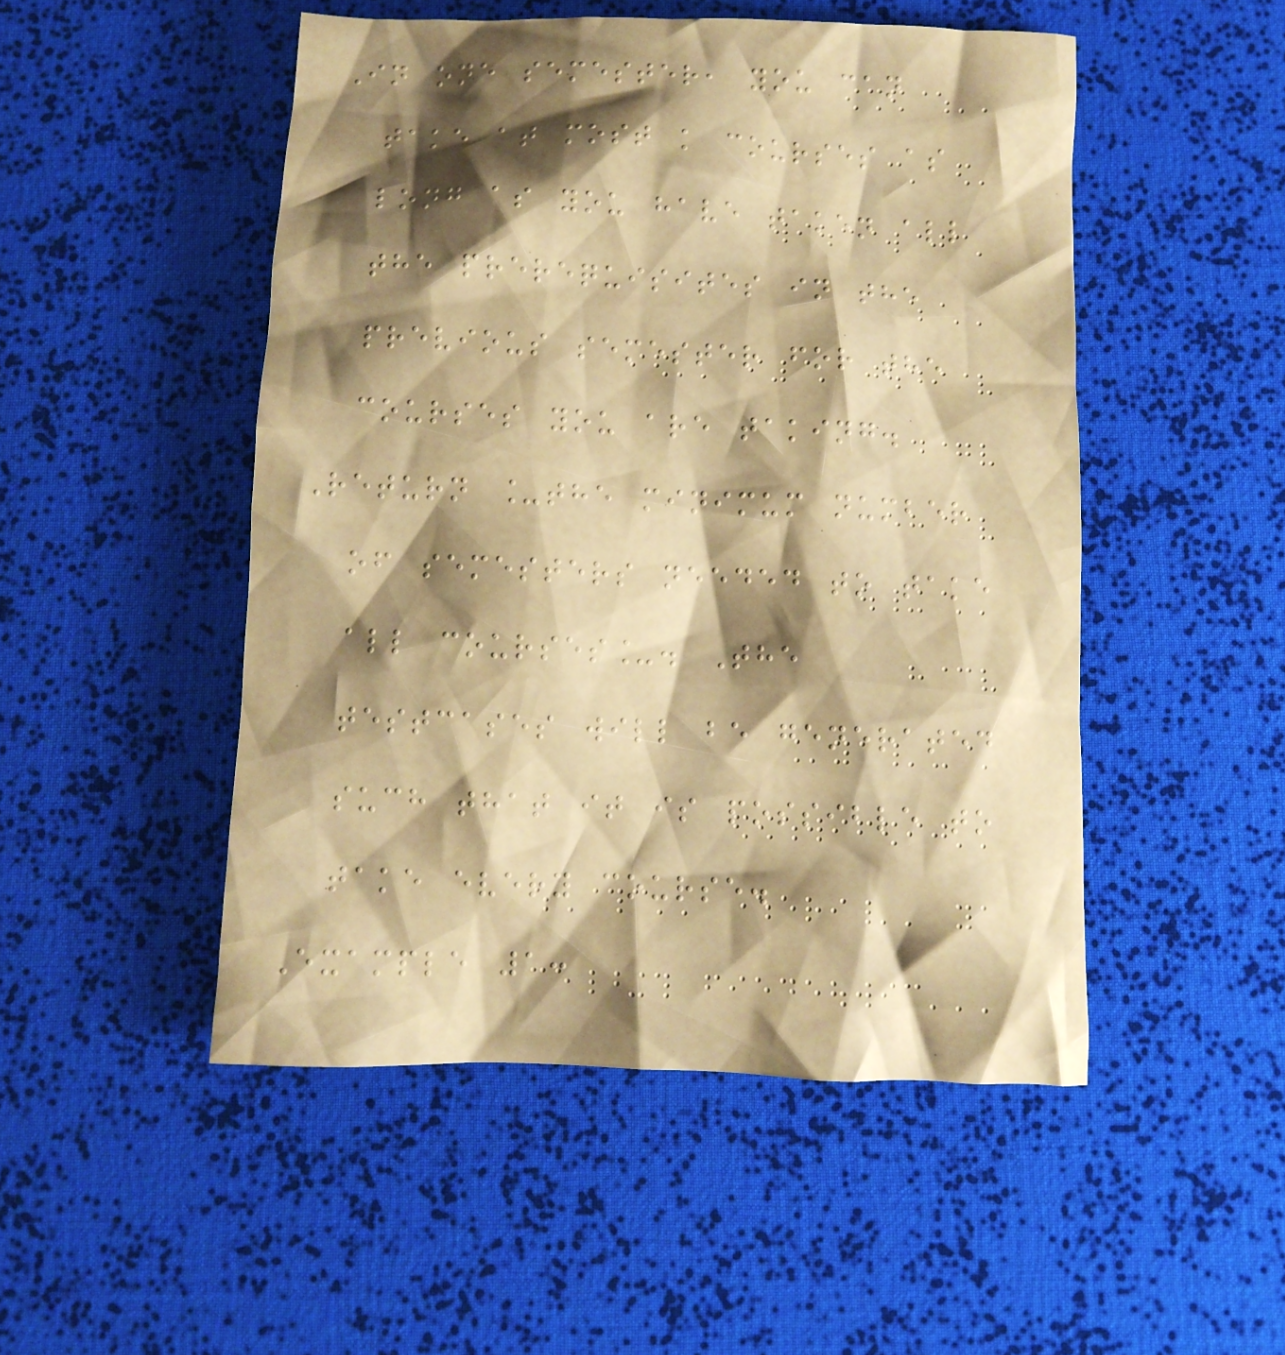In one semester, you can
take at most k courses as
long as you have taken all
the prerequisites in the
previous semester for the
courses you are taking.
Return _the minimum number
of semesters needed to take
all courses_. The
testcases will be generated
such that it is possible to
take every course.
Example 1:
